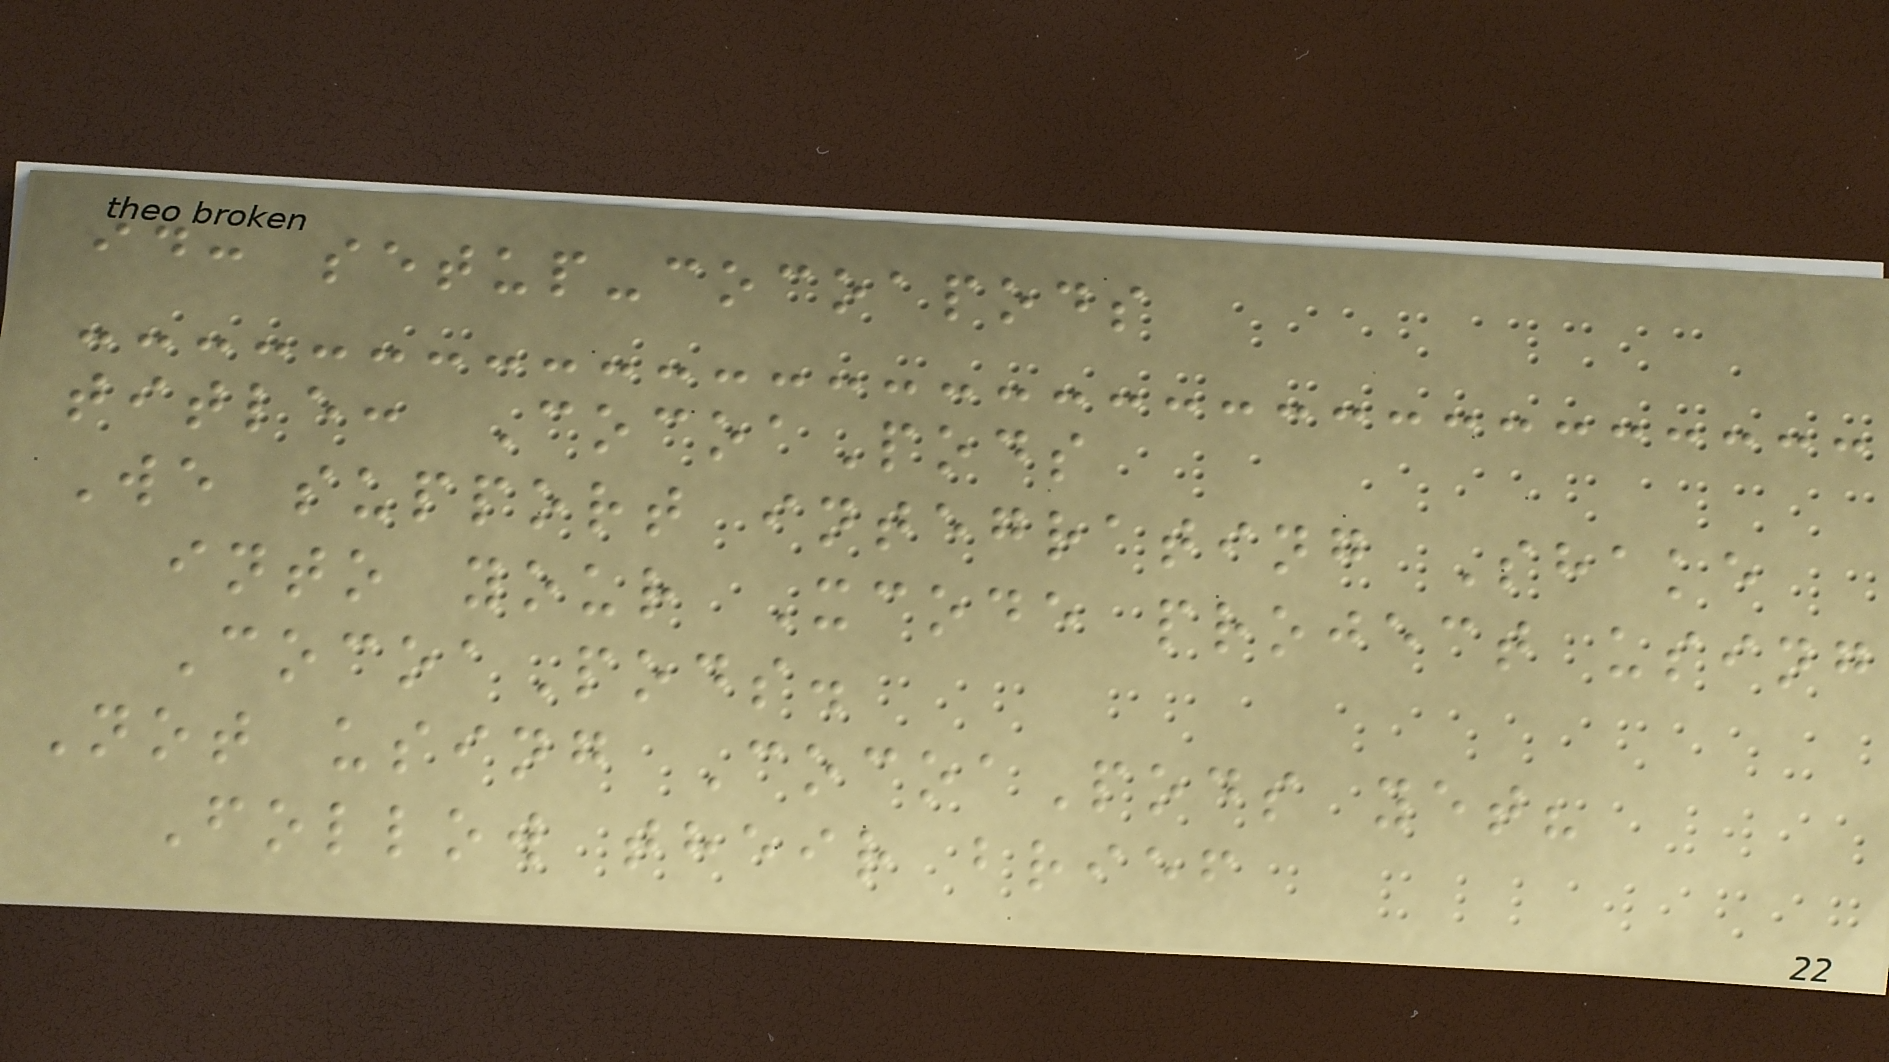id: setup-cocoapods
title: CocoaPods
We support integrating Shake
into your Xcode project using
CocoaPods.
Not using CocoaPods yet?
Follow their brief
